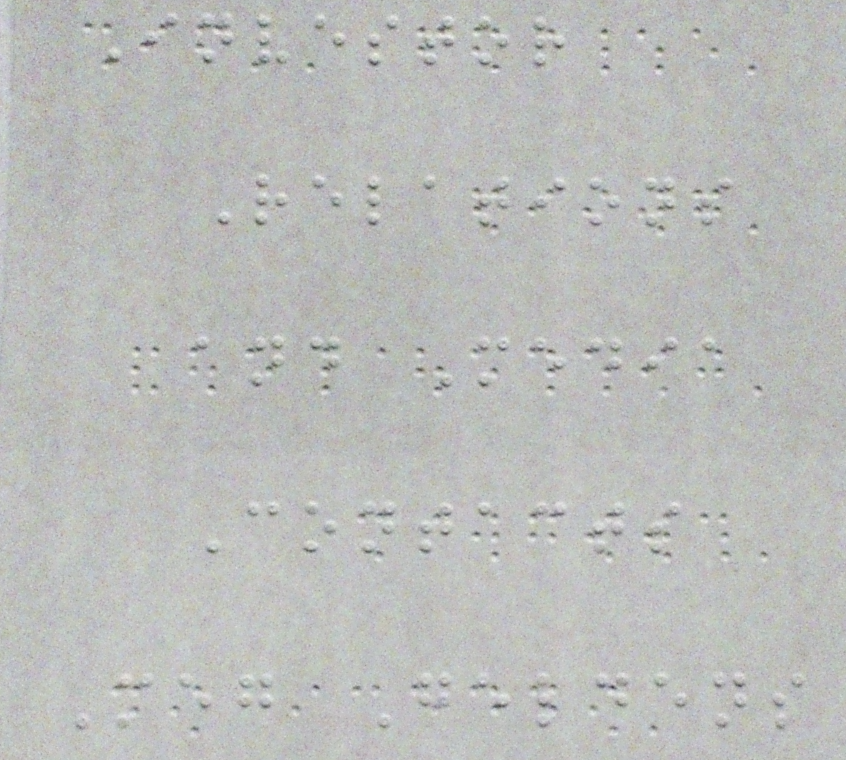Investor
Relations
and Media
Contacts
Meg Geldens
